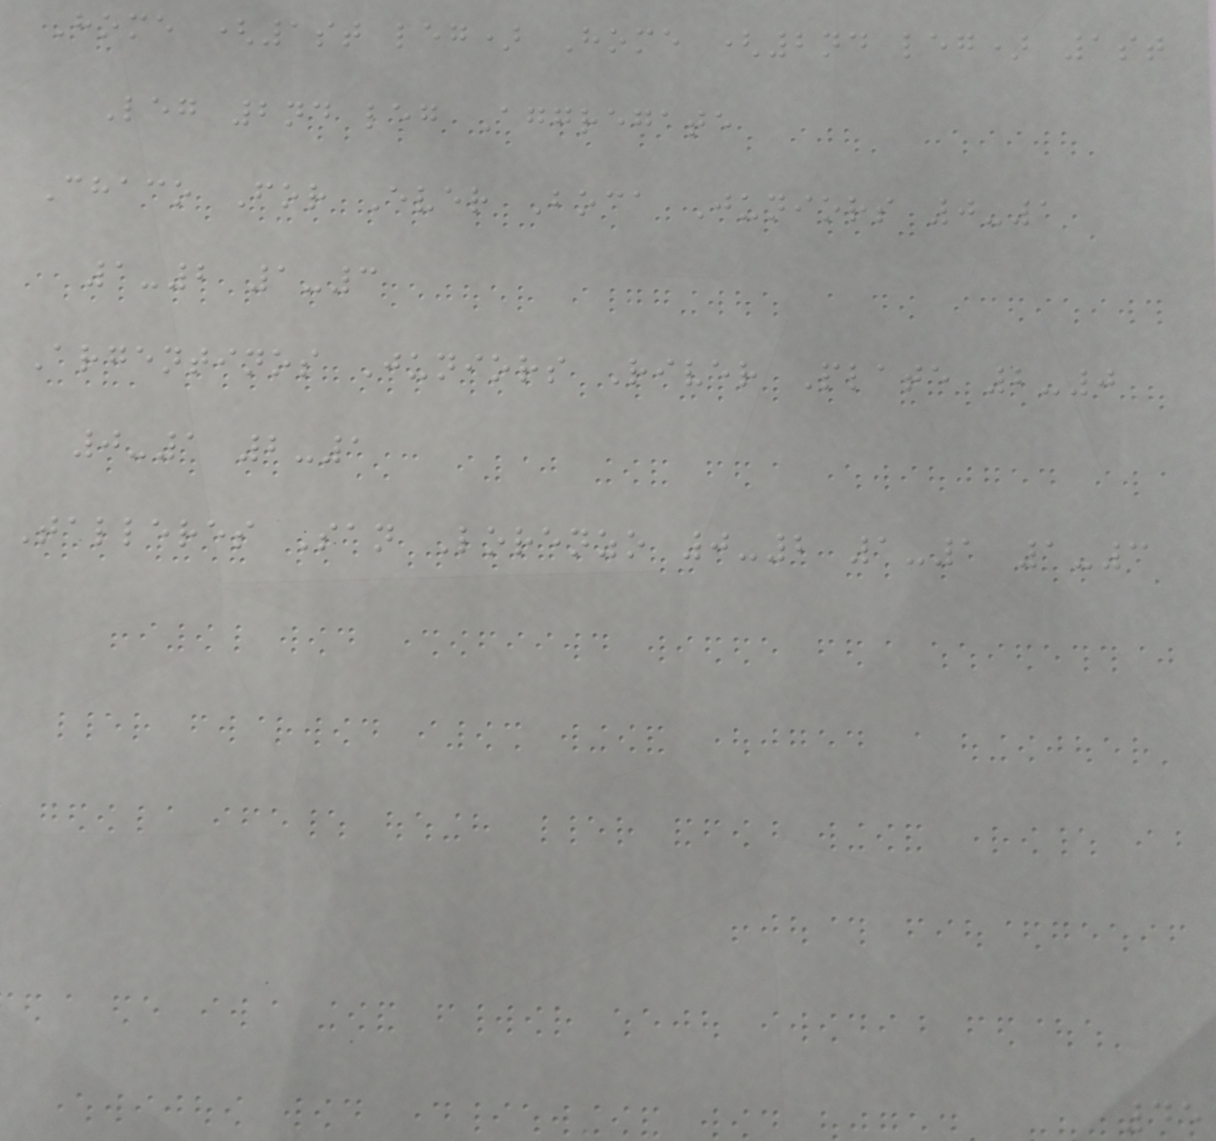Home (1st leg) Home (2nd leg) 1st
Leg 2nd leg Aggregate
Chaco For Ever Boca Juniors 0-1
1-2 1-3
Argentinos Juniors River Plate 2-0
0-1 2-1
Talleres San Lorenzo 0-2 1-1 1-3
45
